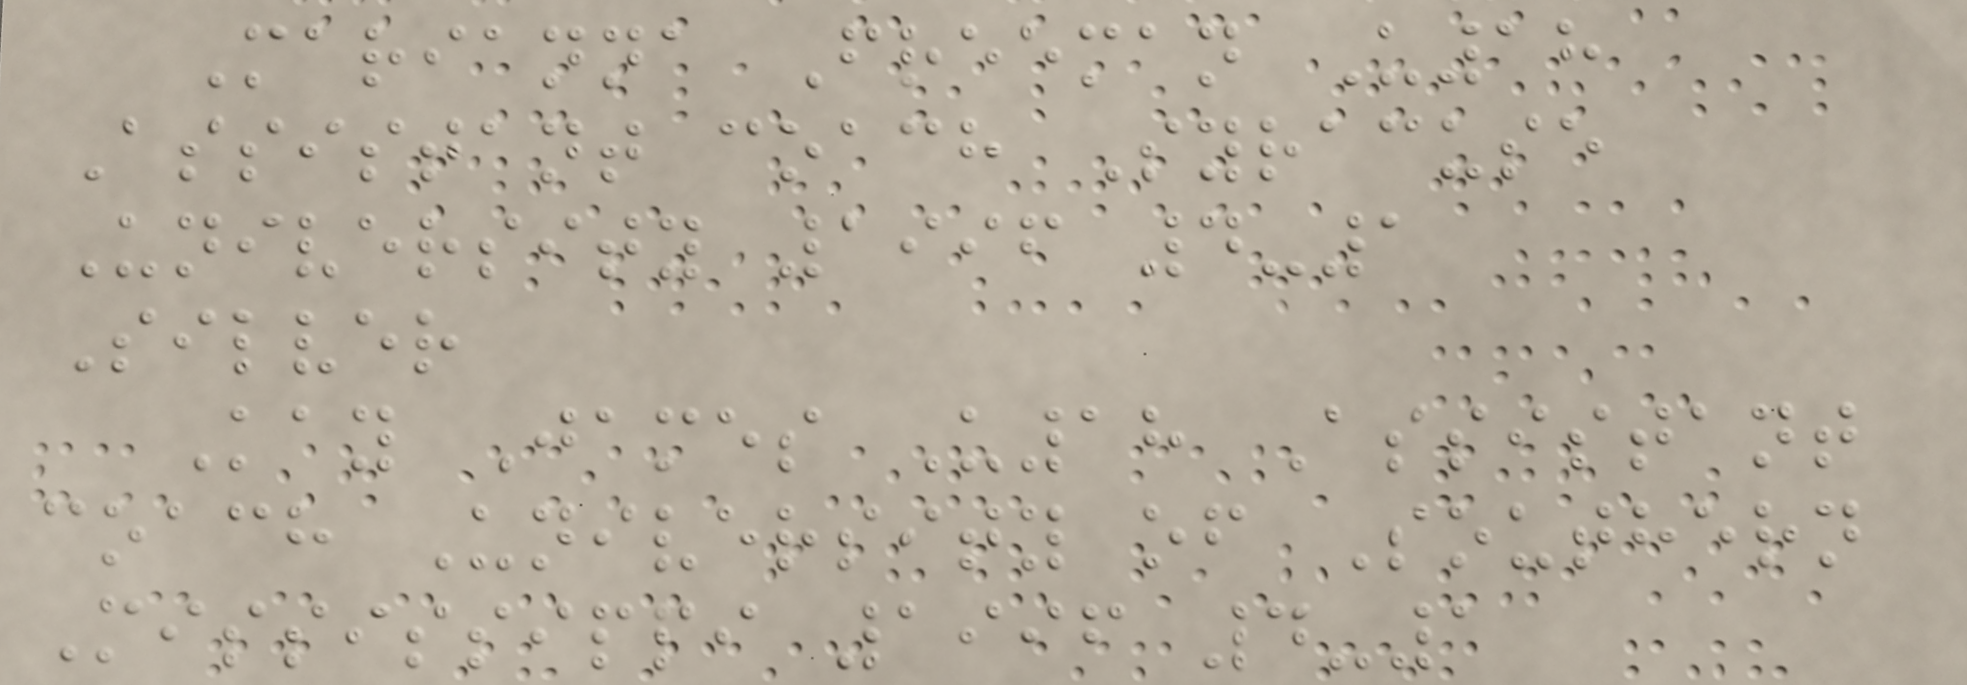Marianna Freeman U18
Assistant coach Syracuse
University 1996 4-1
Silver
Kay James U18 Assistant
coach University of Southern
Mississippi 1996 4-1
